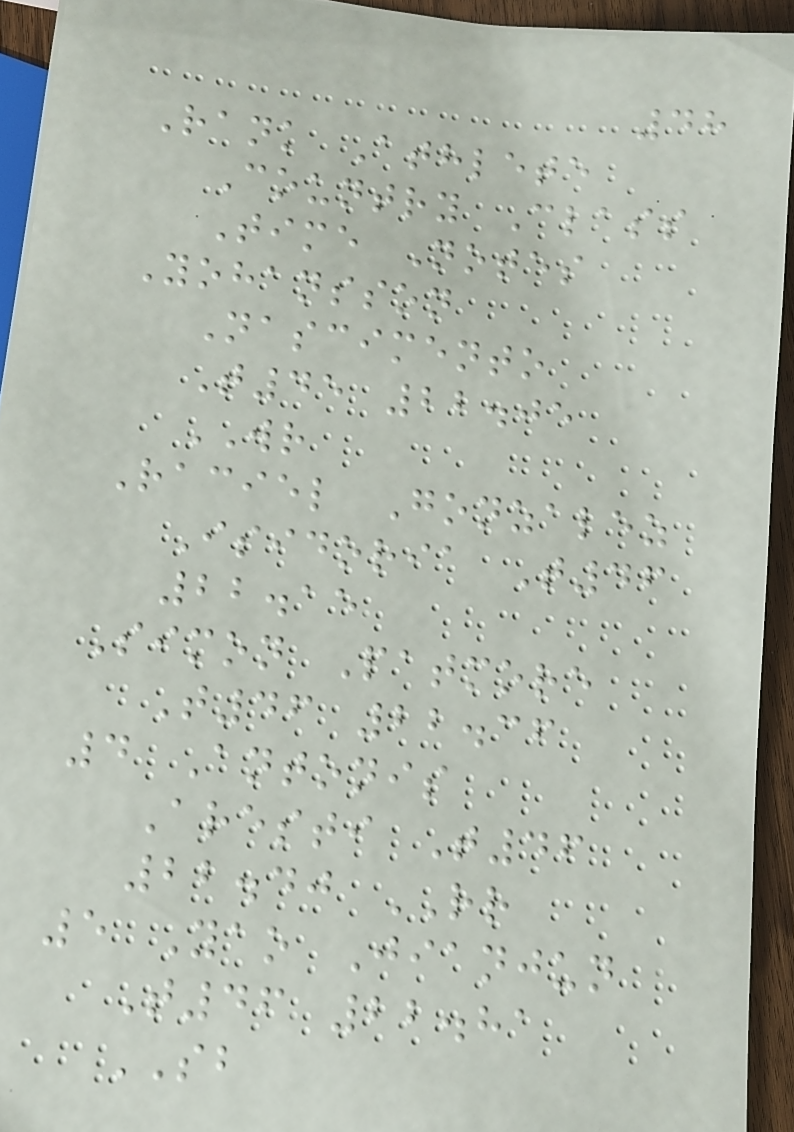48
Rank Athlete
Country Class
Time Notes
Yohansson
Nascimento
T45 22.05
WR
Raciel Gonzalez
Isidoria T46
22.15
Simon Patmore
T46 22.36
4 Antonis
Aresti T46
22.40 RR
5 Yao Jianjun
T46 22.81
SB
